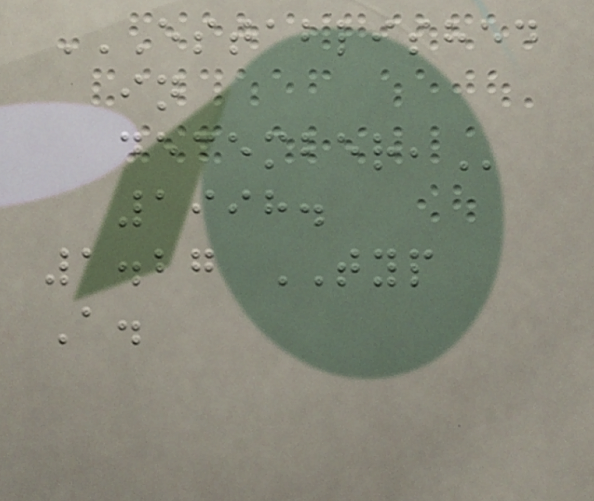ESTABLISHED
IN
DECEMBER,
1998.
1.27 TYP
A.
